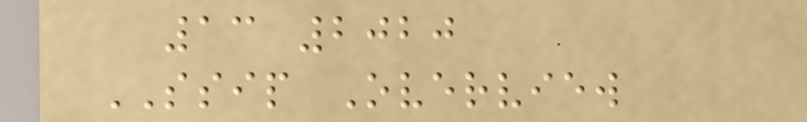13 2020
SSIP Overview
